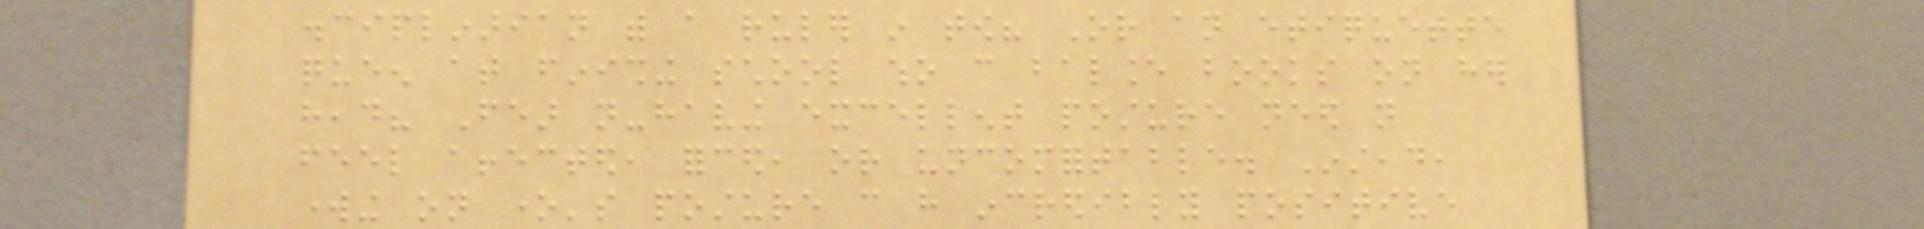disciplinarian with a ruler in tow? Or an etiquette
queen at finishing school who can balance books on her
head? Fear not-having excellent posture need not
feel affected, forced, or uncomfortable. Instead,
working on one's posture can have incredibly positive
